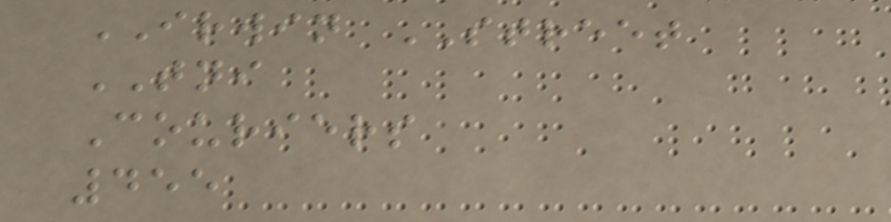IRWIN STREET
TNI
Couriers
455
